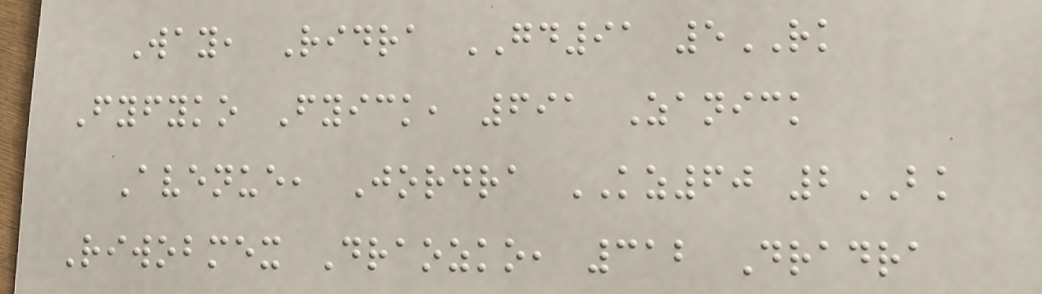Way, Ridra GD91 5RK
Fyfyko Fyick, 691 Zanick
Avenue, Jordra KZ60 2BK
Riwobmex Draozko, 312 Dradra
